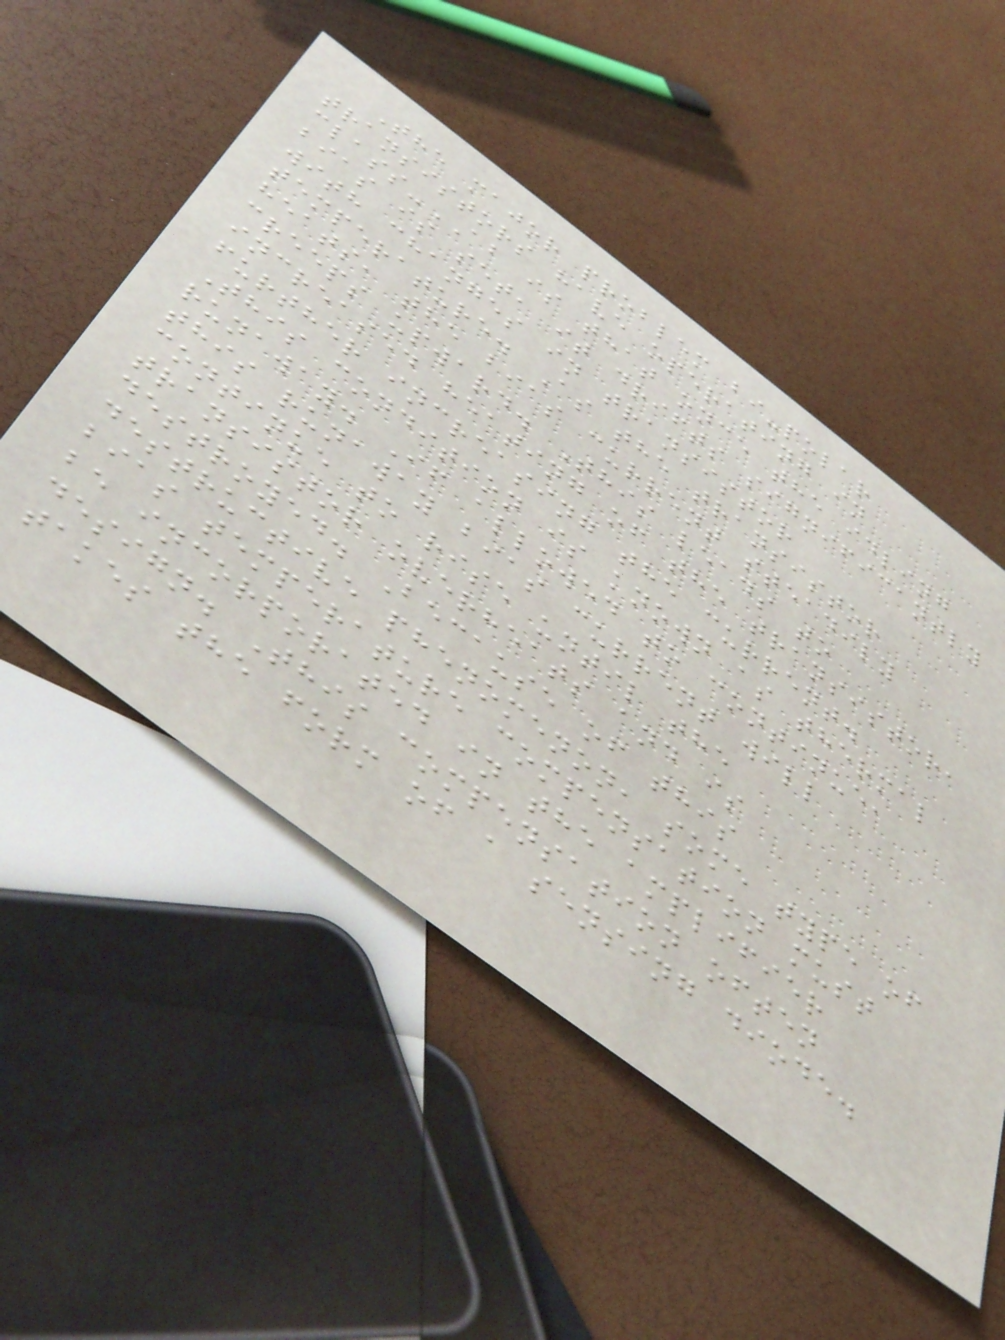The major problem bi-polar
transistors have operating in
class-AB is that once the idling
bias is set, it drifts significantly
with changes in transistor
temperature. As the transistor
heats, the bias current steadily
creeps upward. This leads to
increased heating of the transistor,
further increasing the current.
This condition is known as thermal
runaway. If allowed to continue,
this runaway bias current will
continue to rise until the
transistor overheats and is
destroyed. Because of this
destructive phenomenon, some type of
bias temperature compensation must
be incorporated in the amplifier
design. This compensation often
takes the form of a sensing diode.
